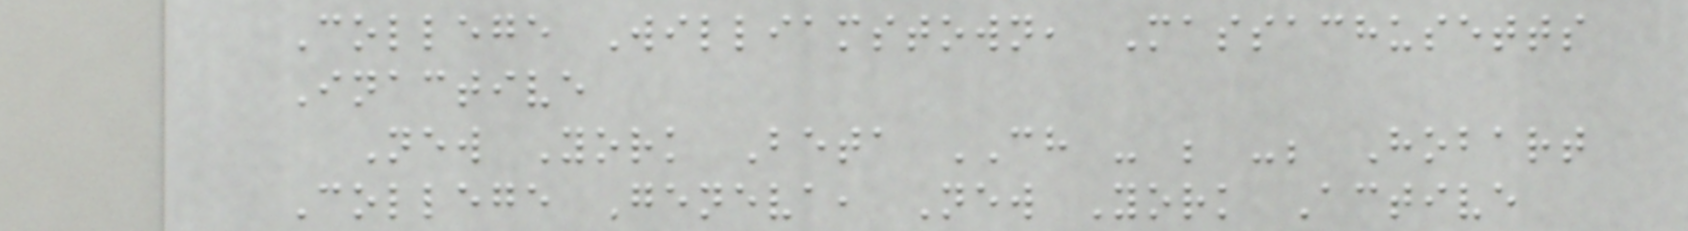College Williamstown, Massachusetts
Inactive
New York Beta CH - ; -; Hobart
College Geneva, New York Active
